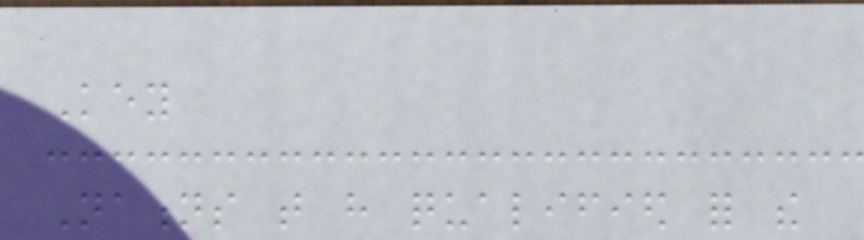Key
Nations that have qualified for the
